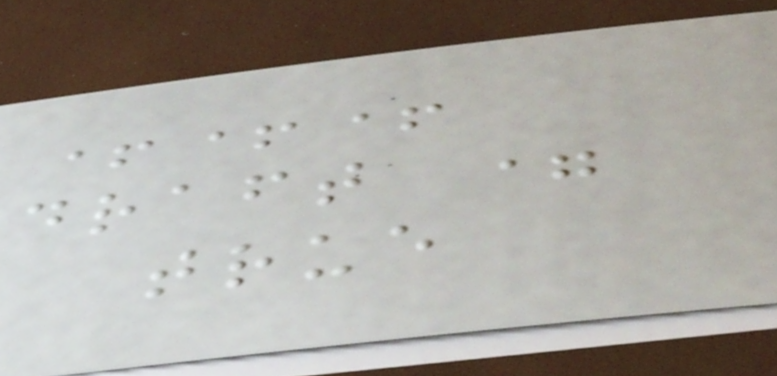+++
draft =
true
